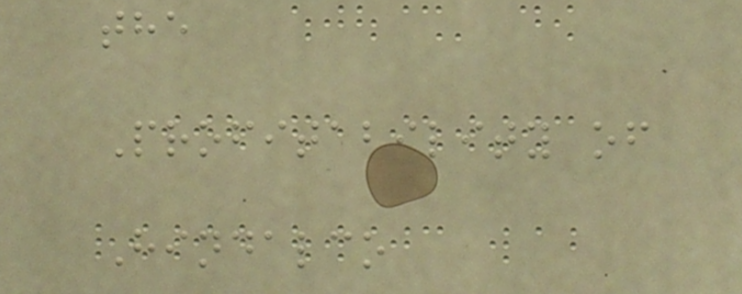the
Profitability of
Hindalco
